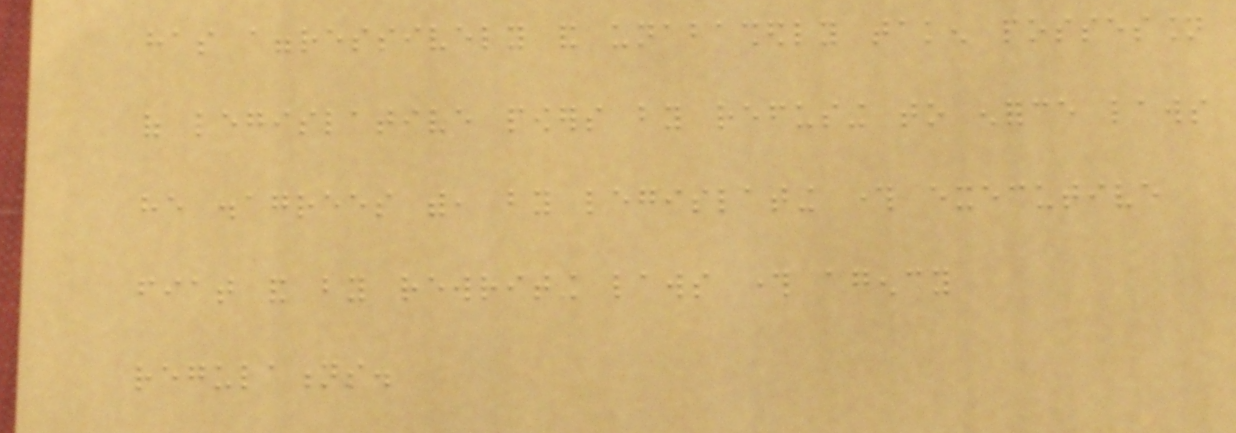has aggressively and unabashedly taken possession
of legislative powers by refusing to enforce laws
he disagrees with, by legislating through executive
fiat and by rewriting laws through agency
regulations.
